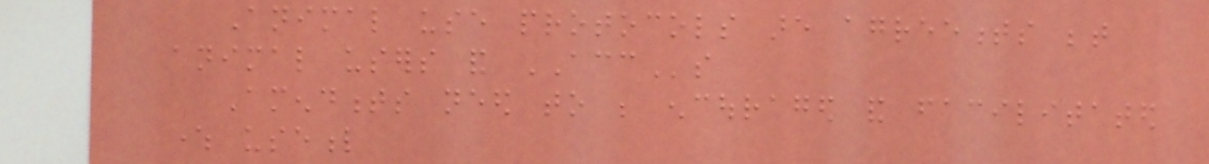Animal use protocols are agreements between
animal users and ACCs
Amendments need to be encouraged and facilitated
where useful
